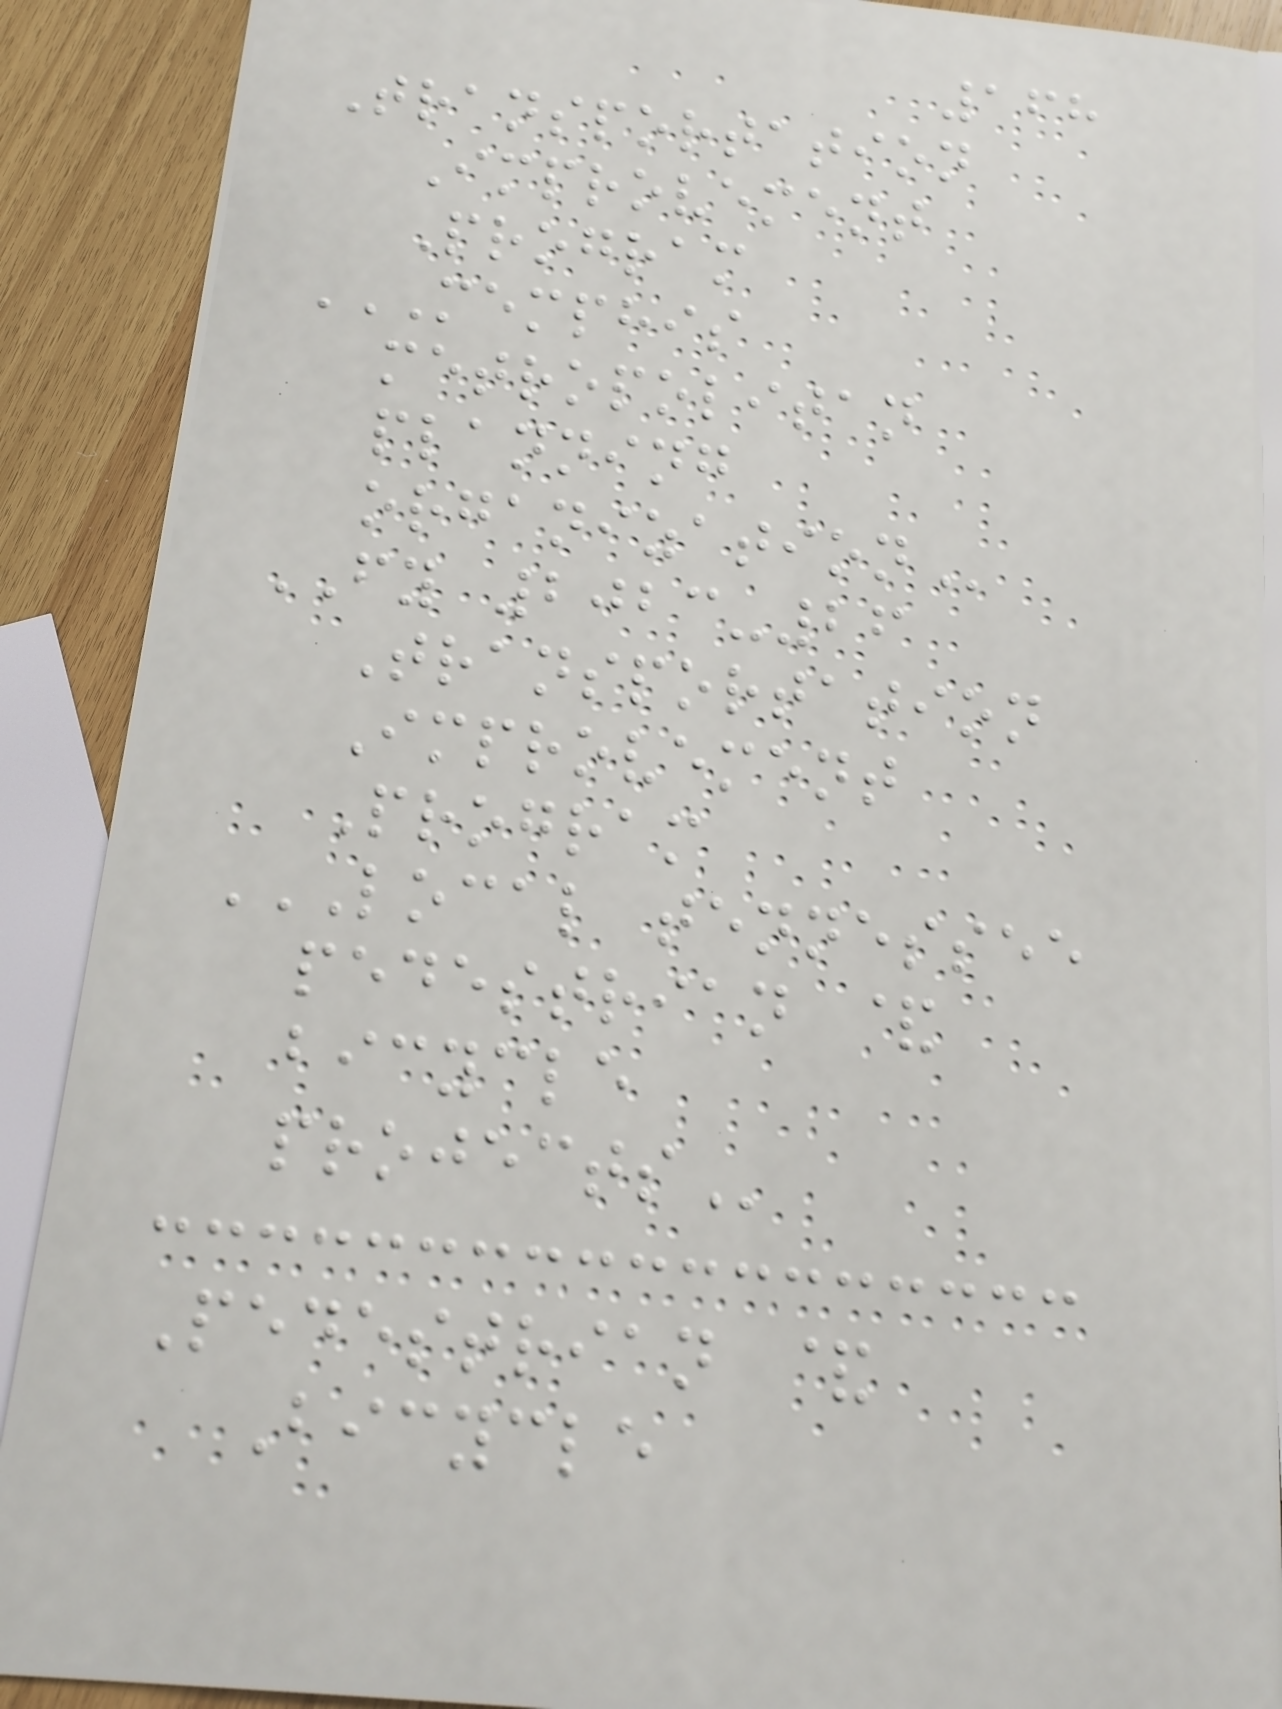168
Transportation
Improvement
Program
MEMPHIS
METROPOLITAN
PLANNING
ORGANIZATION
FY 2023-26
Transportation
Improvement
Program
LOCAL TENNESSEE
PEDESTRIAN &
BICYCLE
PROJECTS
Pedestrian &
Bicycle
